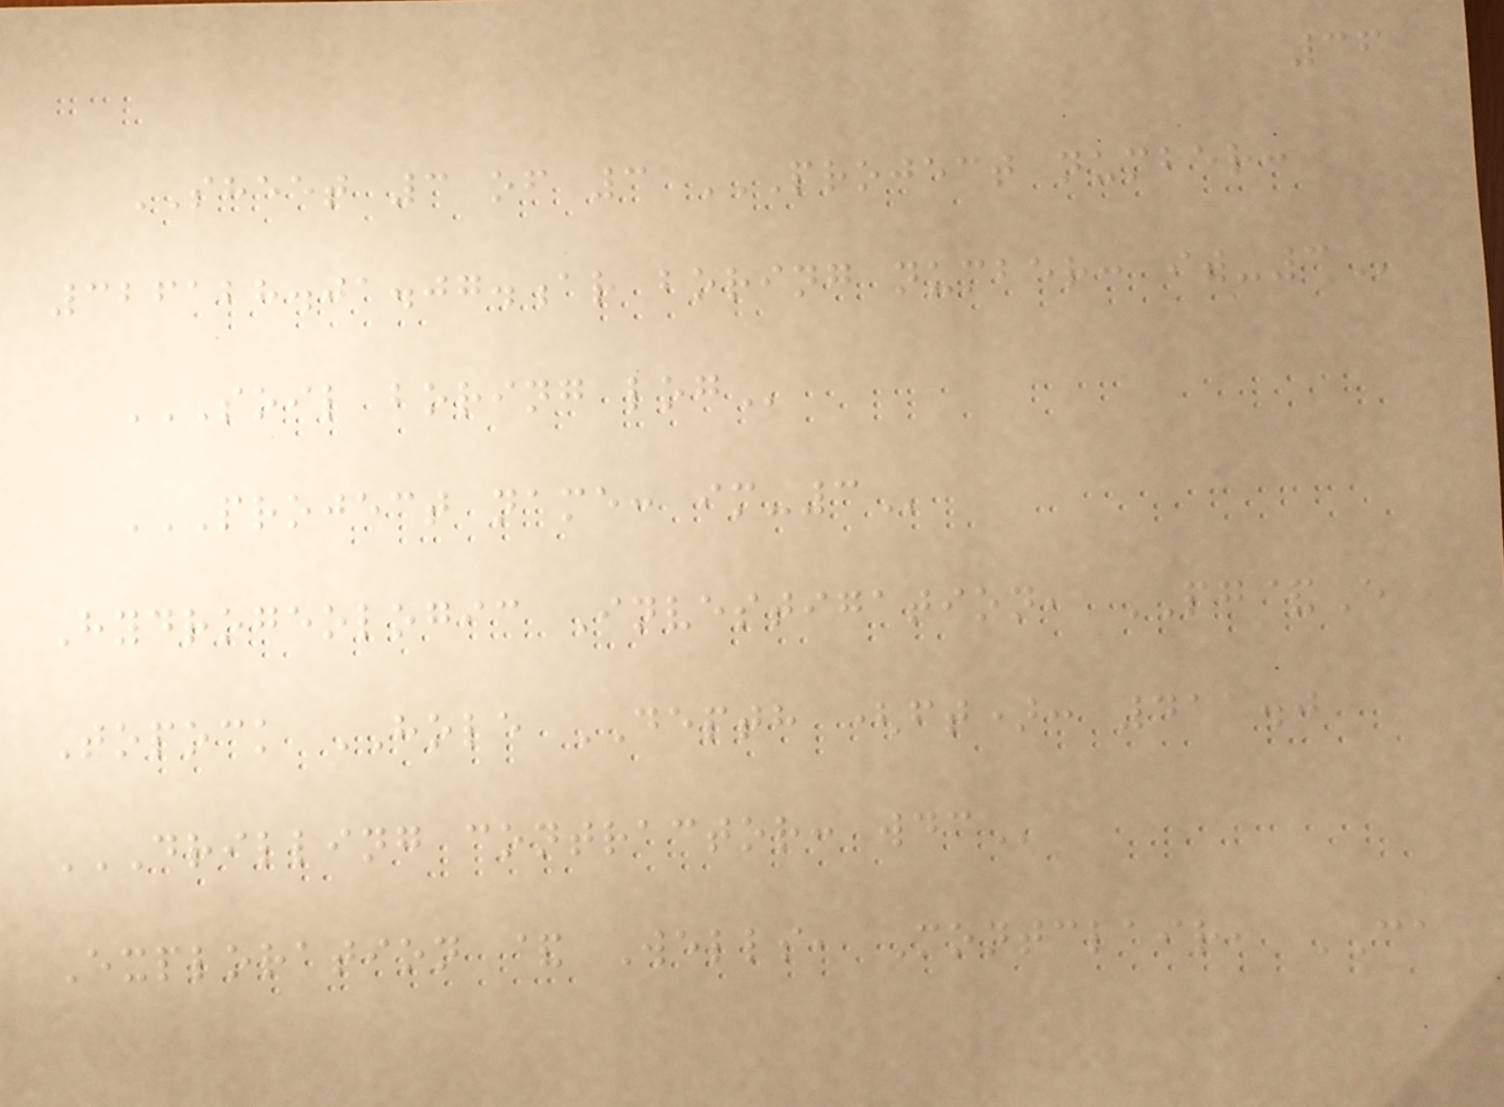36
SHEET 3 of 3 PROJECT NUMBER:
326128.01.07.AR BORING NUMBER: IW-3
SOIL BORING LOG
PROJECT NAME: IM-3
Hydrogeologic Investigation, PG&E
Topock HOLE DEPTH (ft): 411.0
DRILLING CONTRACTOR: WDC
Exploration & Wells, Montclair, CA
